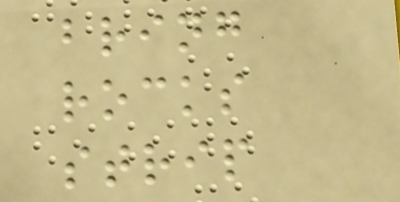bring
rocks
strip
